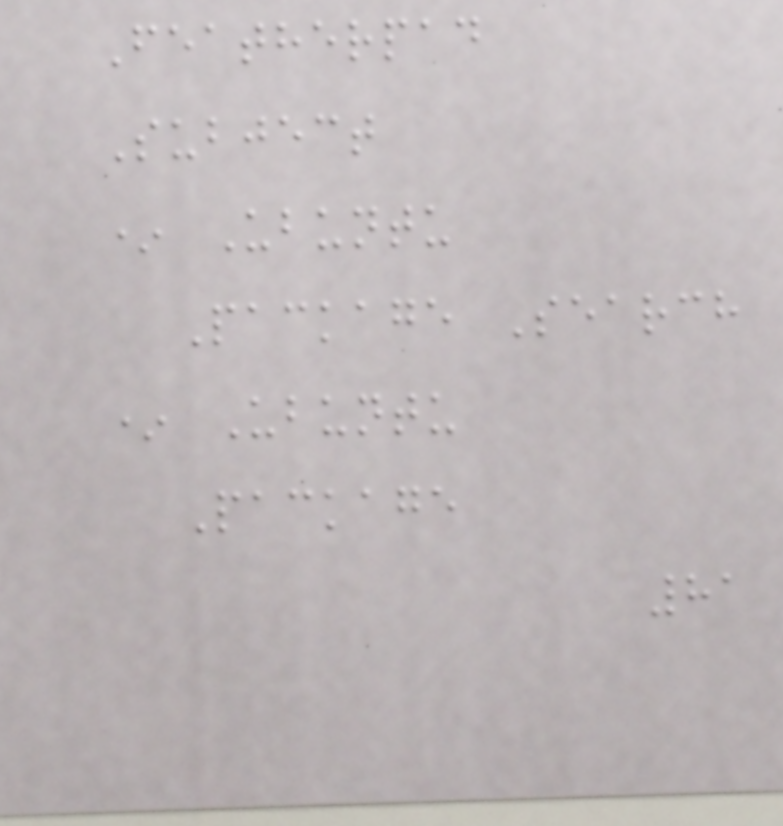Featherpad
Subject
* Ubuntu
Package Search
* Ubuntu
Package
81
